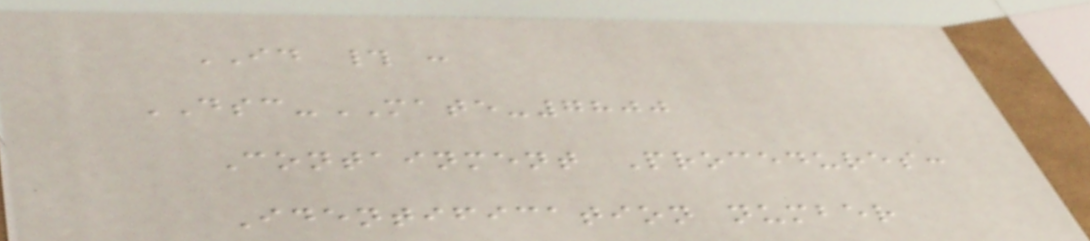ID # :
DSC-MATE-7800
Containment Procedures:
Identification number
